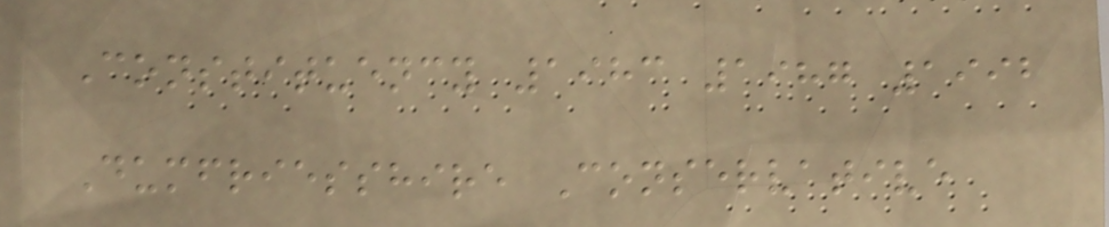Constituency 1983 1987 1992
Dumfriesshire Conservative
